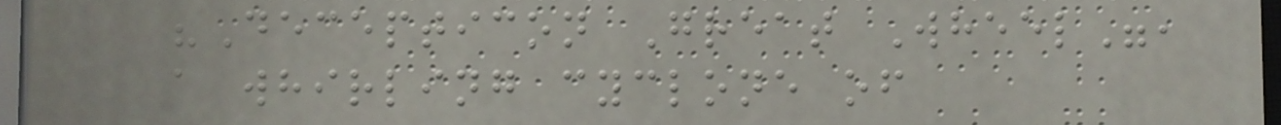"Decepticon Great Wheel",
a whirling cyclone of
